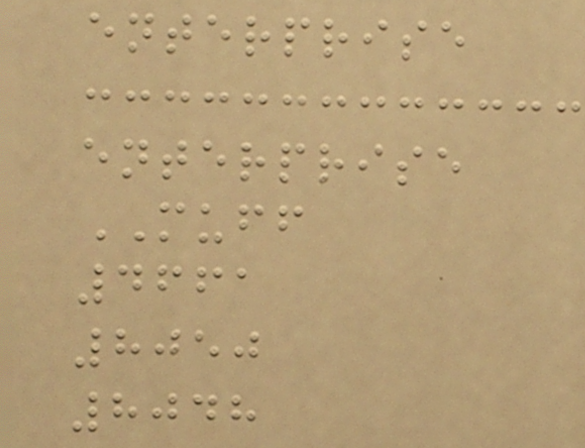enterprise
enterprise
MUFF
4661
8050
8048
